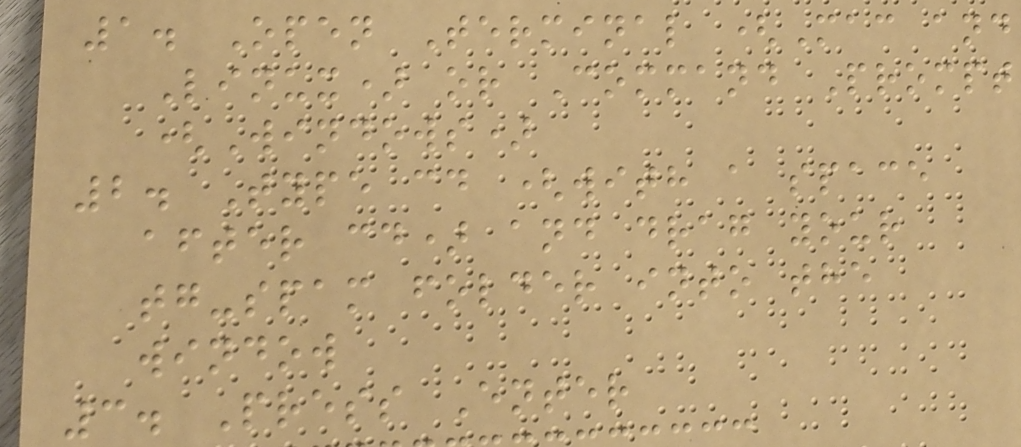1. Open Terminal (Mac and
Linux) or Command Prompt
(Windows)
2. Type cd (with a space
after cd) and drag your
tg-spam folder into the
window
3. Press Enter
